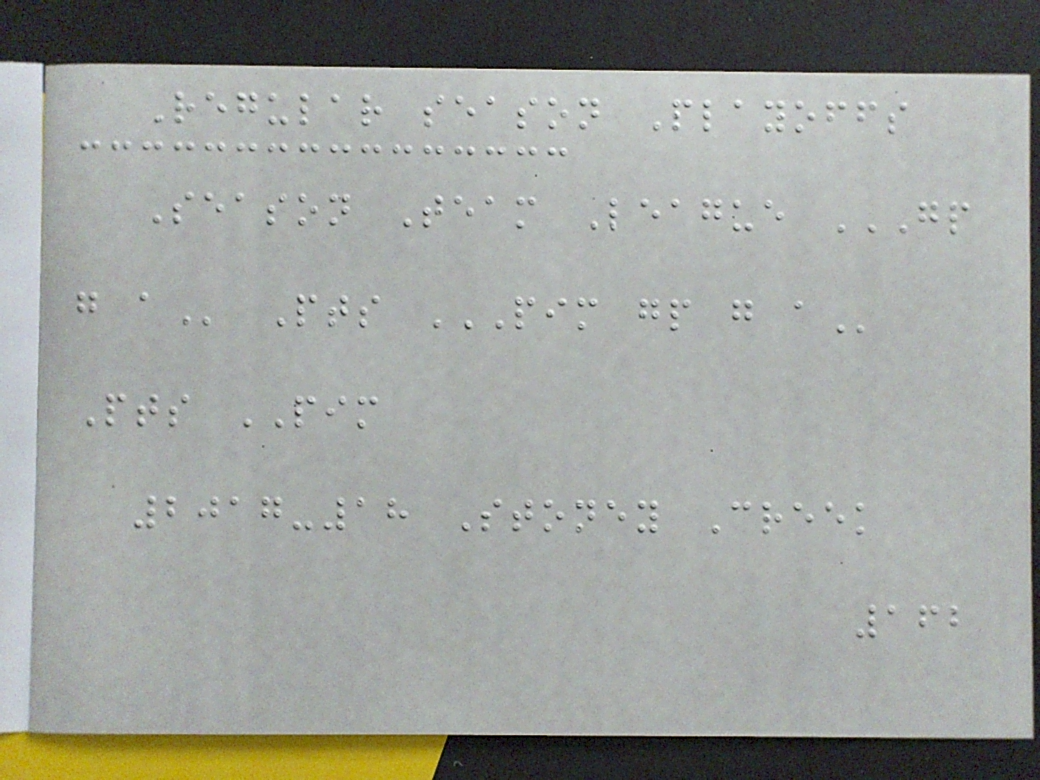Regular season Playoffs
Season Team League GP
G A Pts PIM GP G A
Pts PIM
2017-18 Stoney Creek
162
